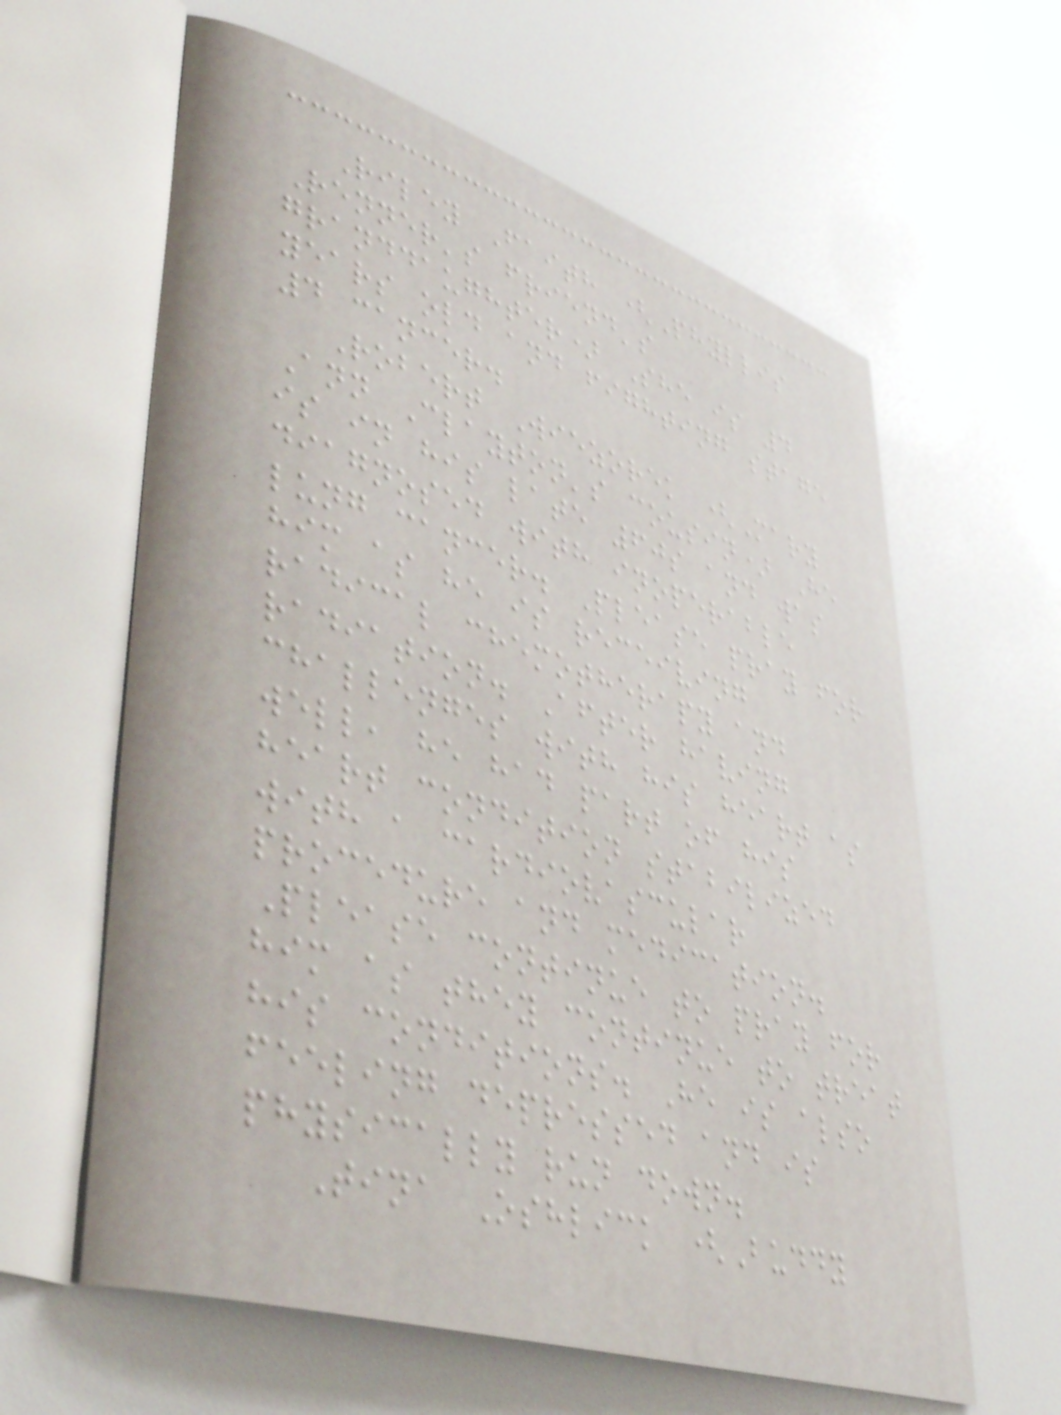Riley Faith (Phyllis
Renner's friend's
granddaughter) She is 4
years old and fighting stage
4 cancer.
Robert Wiezorek (Mary
Ann Clayton's cousin) He
is in his late 60s and was
diagnosed with inoperable
lung cancer. Please pray for
him as he is receiving
radical chemotherapy and
radiation. After having
challenges with his heart as
well, he had part of his
heart condition stabilized
with a cardiovascular
procedure and medication.
Please continue to pray for
him as they continue to treat
his conditions. He is also
feeling depressed and is
physically run down.
Tina Oshlick (Buddy
